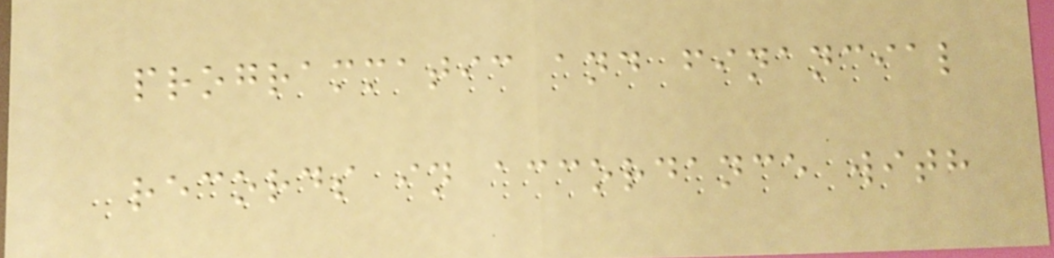programmatic and financial
records in accordance with
